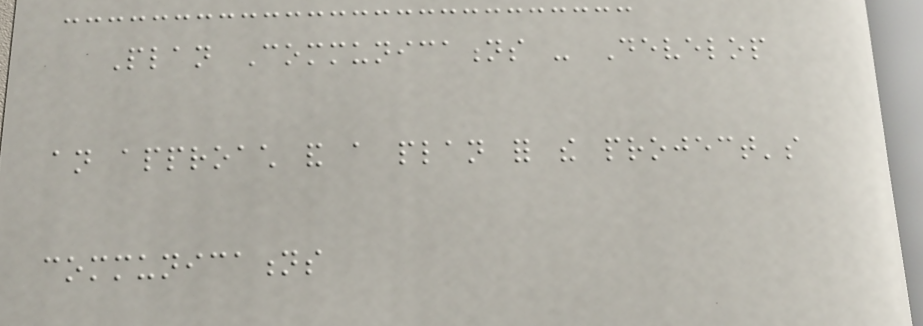Plan Communications - Develop
an approach and a plan for the project's
communications
